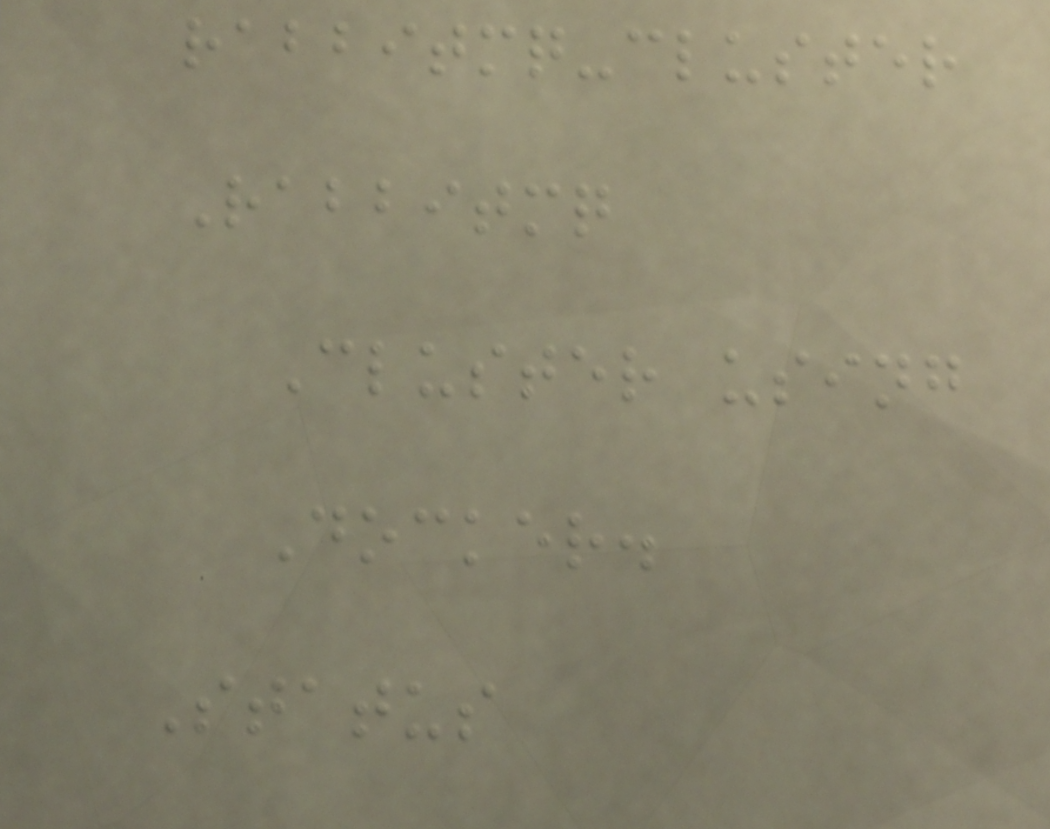rabbitmq-cluster
Rabbitmq
Cluster using
Docker.
Status
